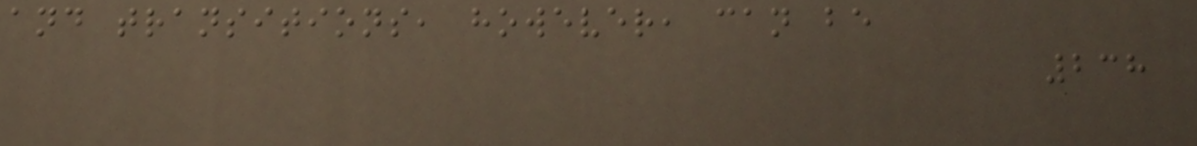and transitions, however, can be
238
